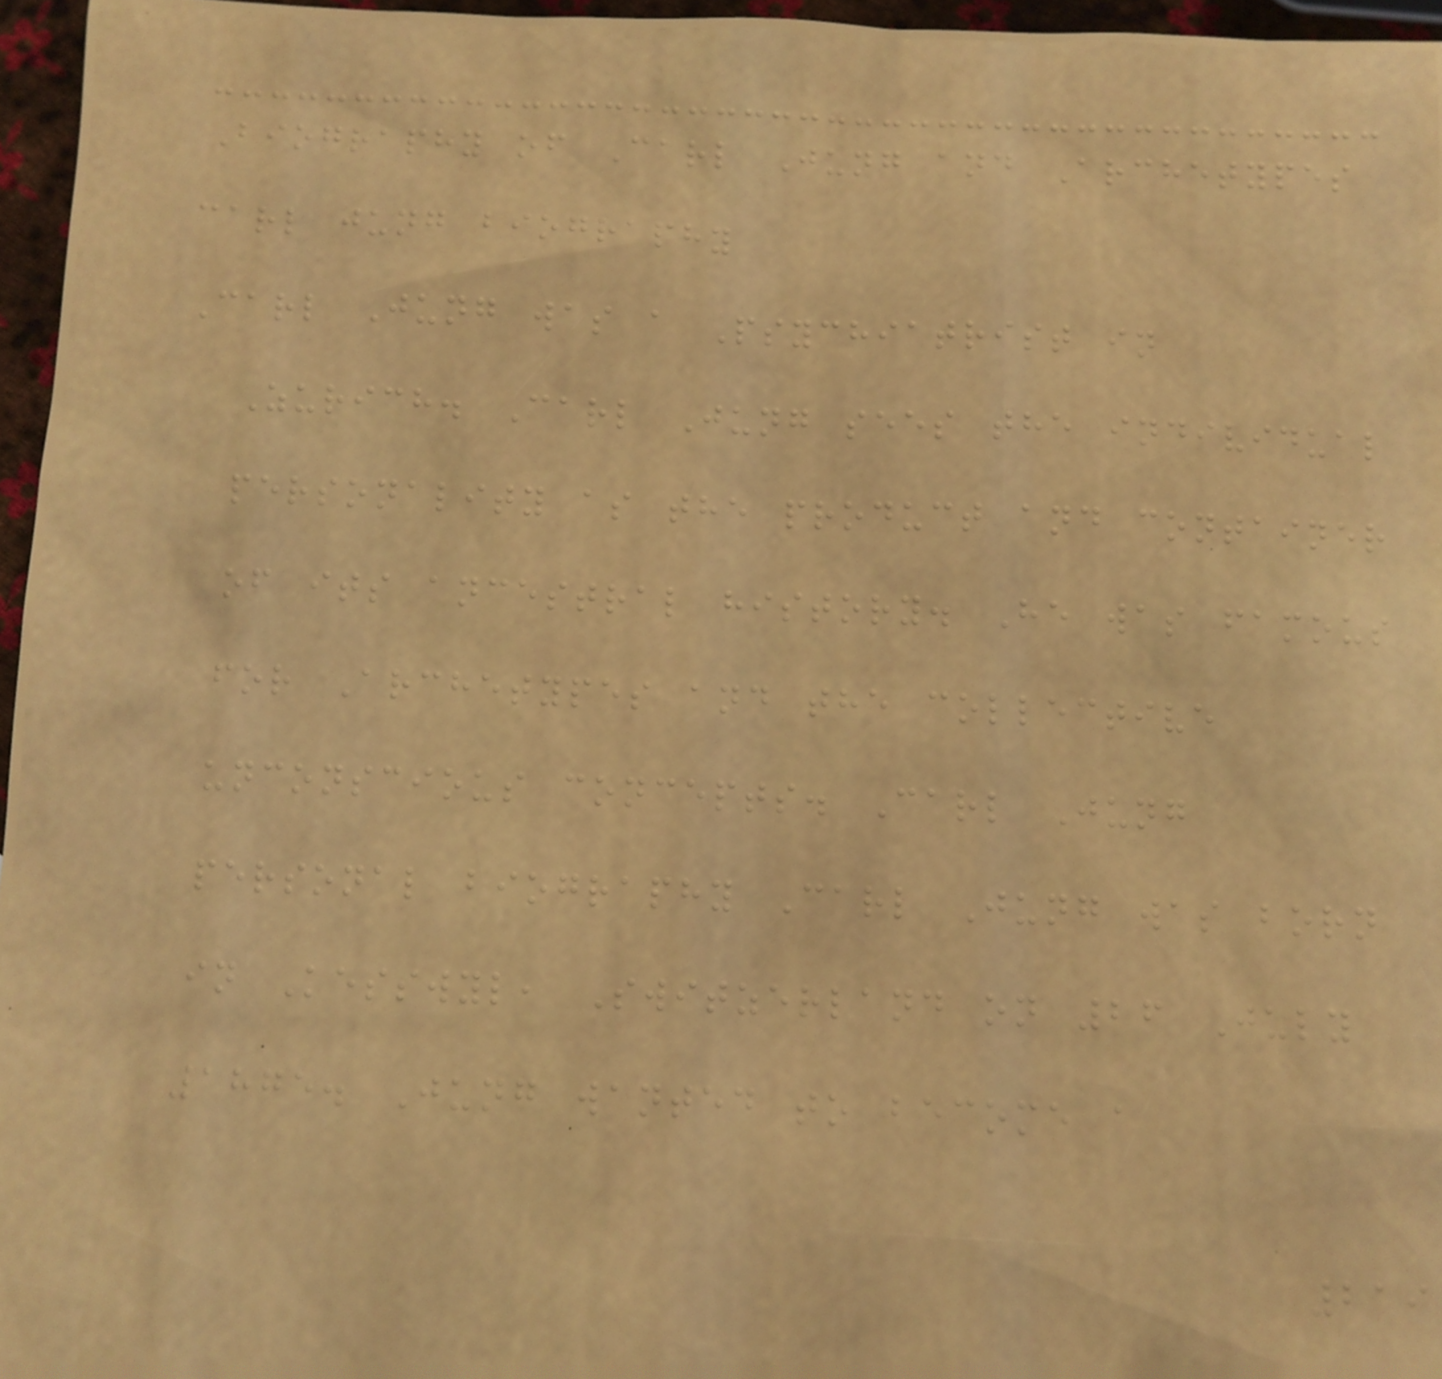Biography of Carl Jung and Archetypes
carl jung biography
Carl Jung was a Psychiatrist in
Zurich. Carl Jung sees the individual
personality as the product and container
of its ancestral history. He was famous
for Archetypes and the collective
unconscious concepts. Carl Jung
personal biography Carl Jung was born
in Kesswyl, Switzerland on 26 July
1875. Jung wanted to become a
219
